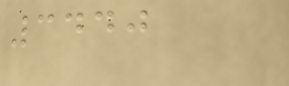3440
